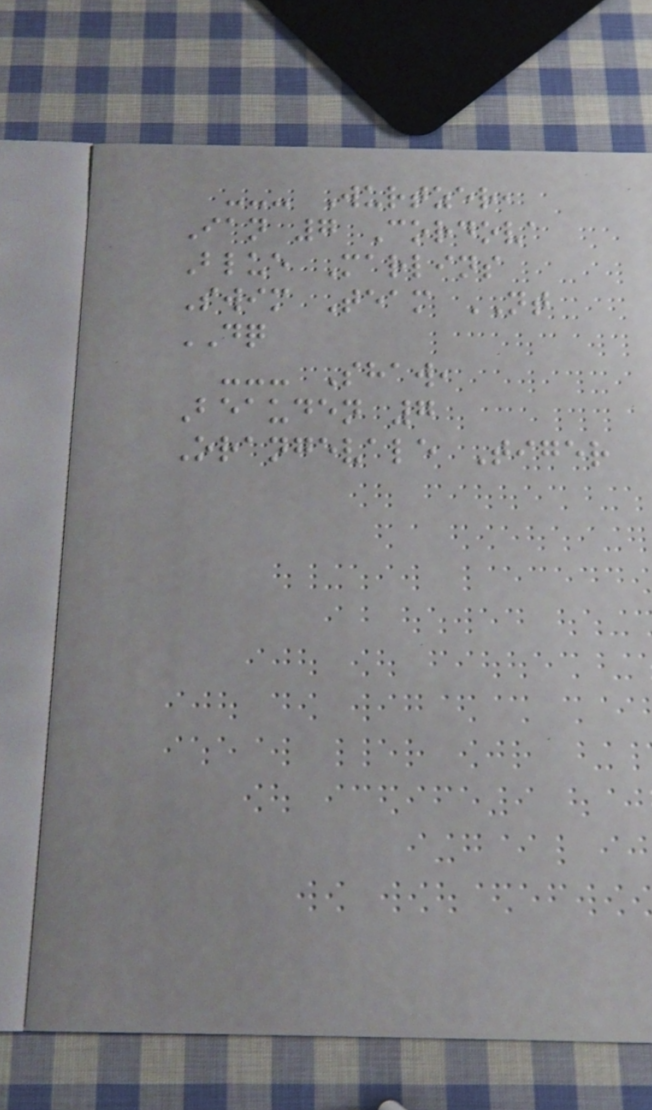--- Wurtzer,
Ian 7 Cordova
Blue Marlins
Swim Team NT
DQ
--- Shaw,
Beauden 7
Orangevale Tiger
